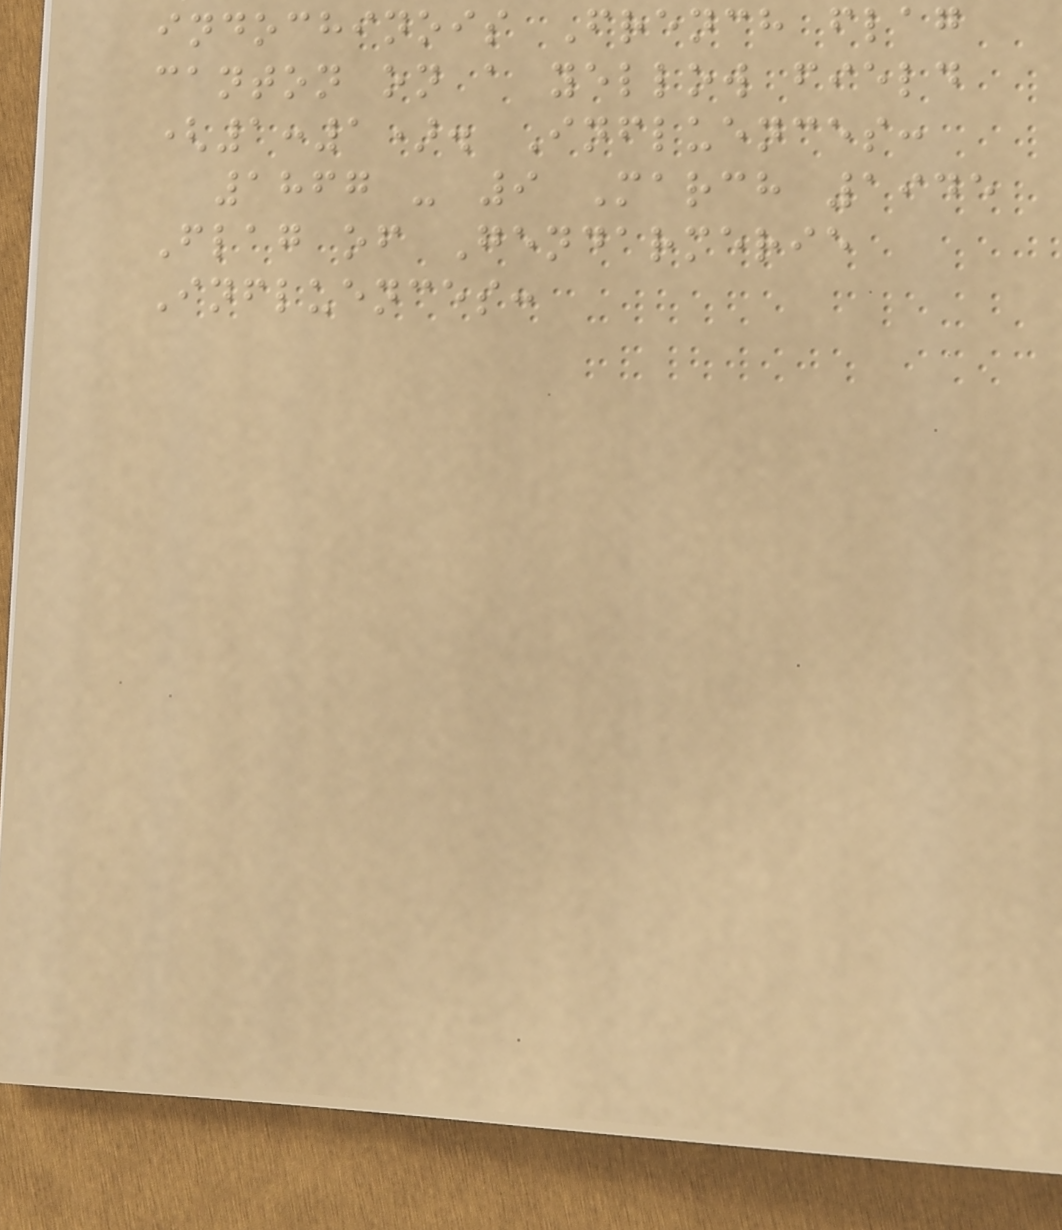indochinois French flag
canton on a yellow field
(1:1). Influences:
1867 - 9 March 1945
Flag of Gendarmerie
Influences:
